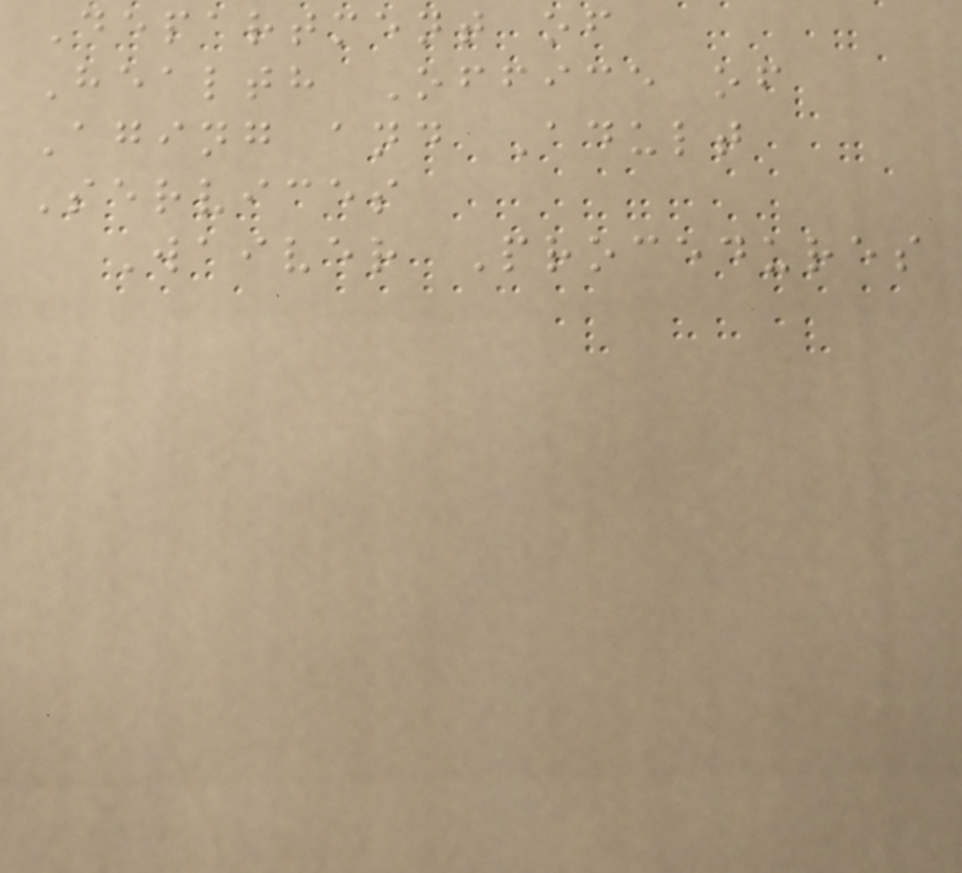Department of
Health Office of
Aging and Adult
Services
Waiver Procedures
